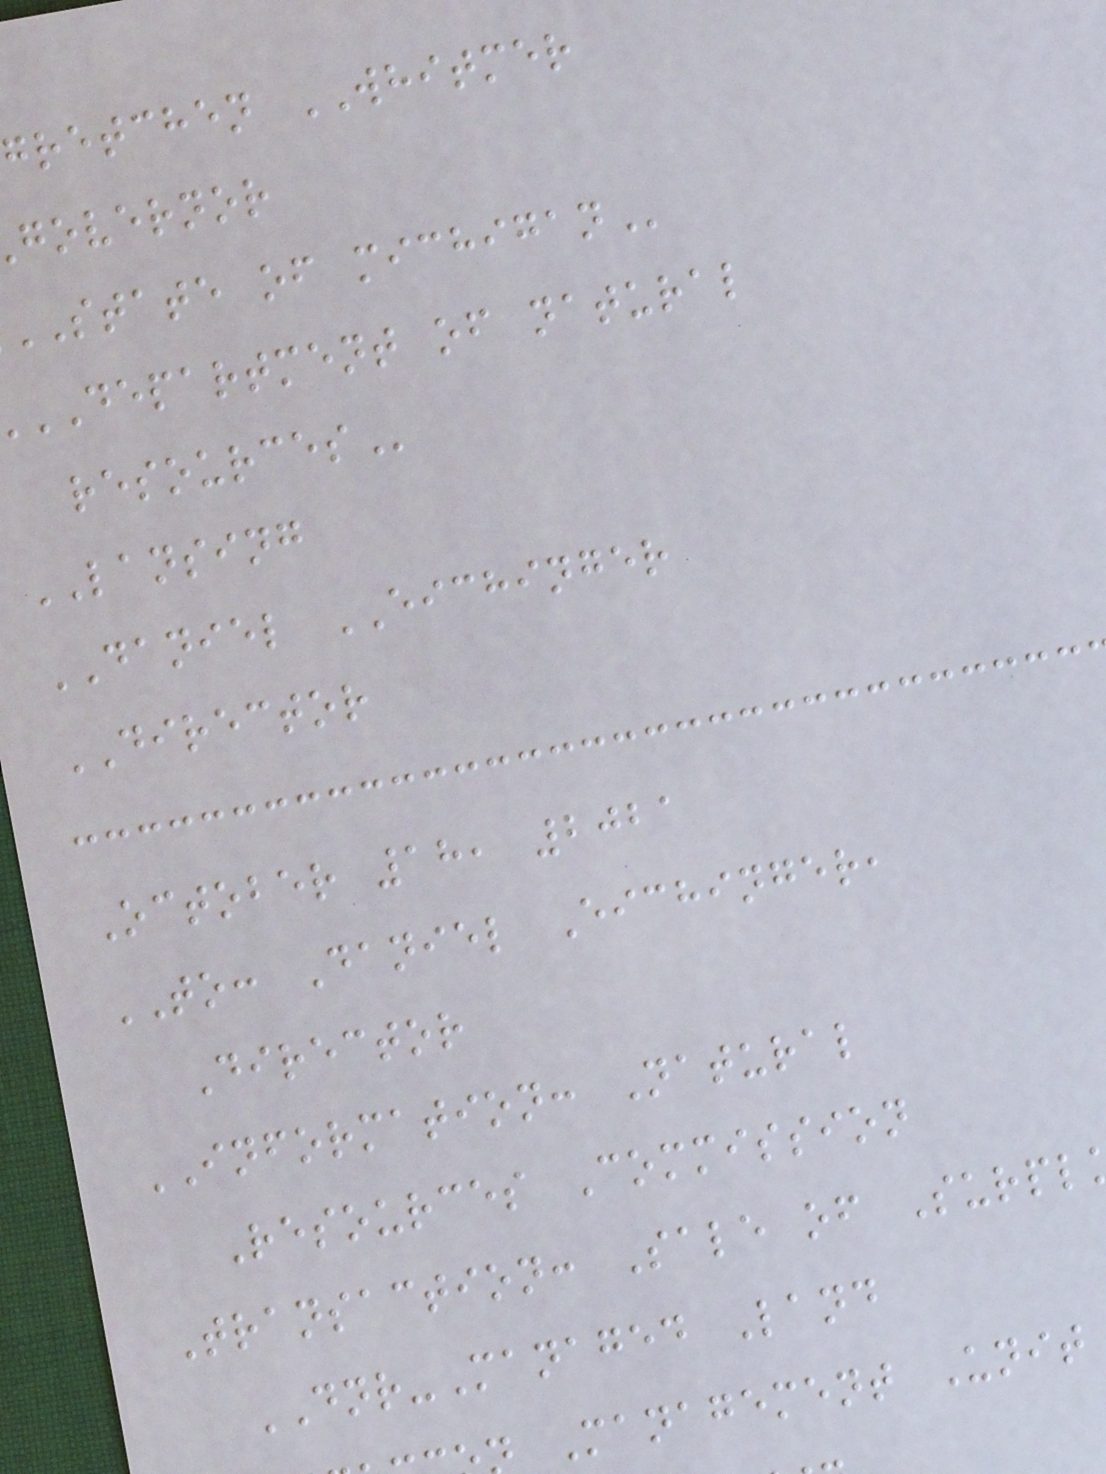gretchen WHITMER
governor
STATE of
DEPARTMENT of natural
LANSING
DANIEL EICHINGER
DIRECTOR
October 18, 2021
TO: Daniel Eichinger,
Director
INFORMATION: Natural
Resources Commission
Transaction: Sale of Surpl
DNR-Managed Land
Management Unit
